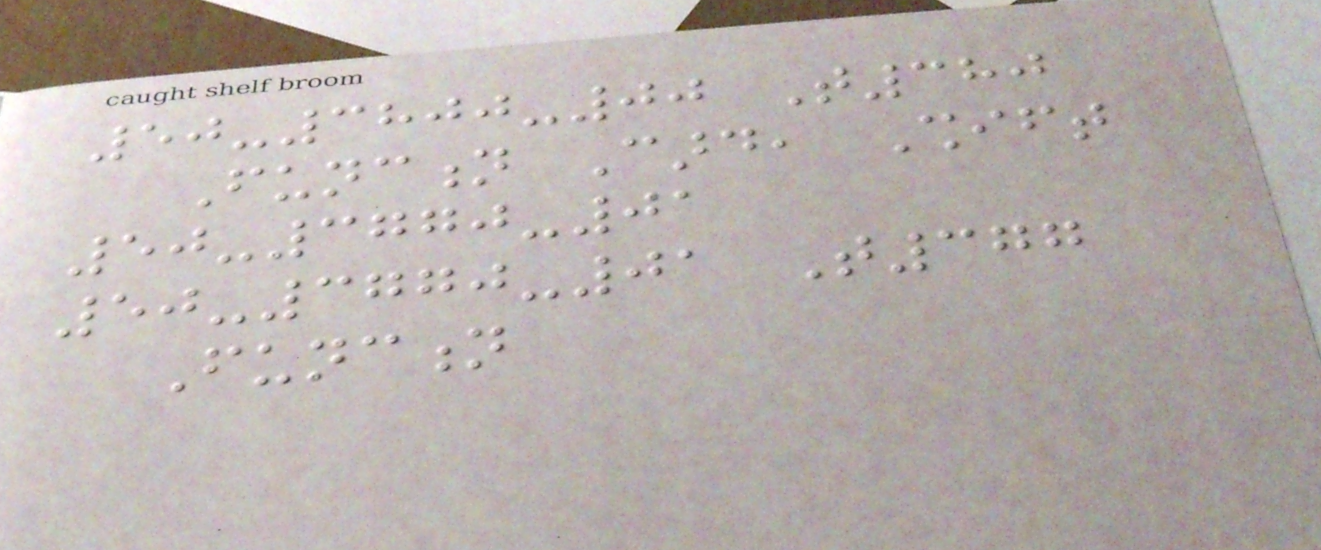50-3800-00 T380
Function Card, Shift
50-3770-01
50-3770-01 T377
Function
